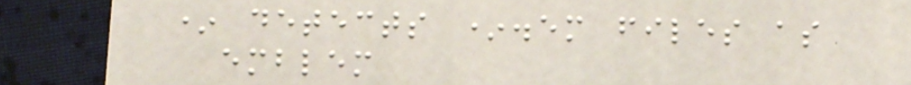* detects *.em files as
emblem
